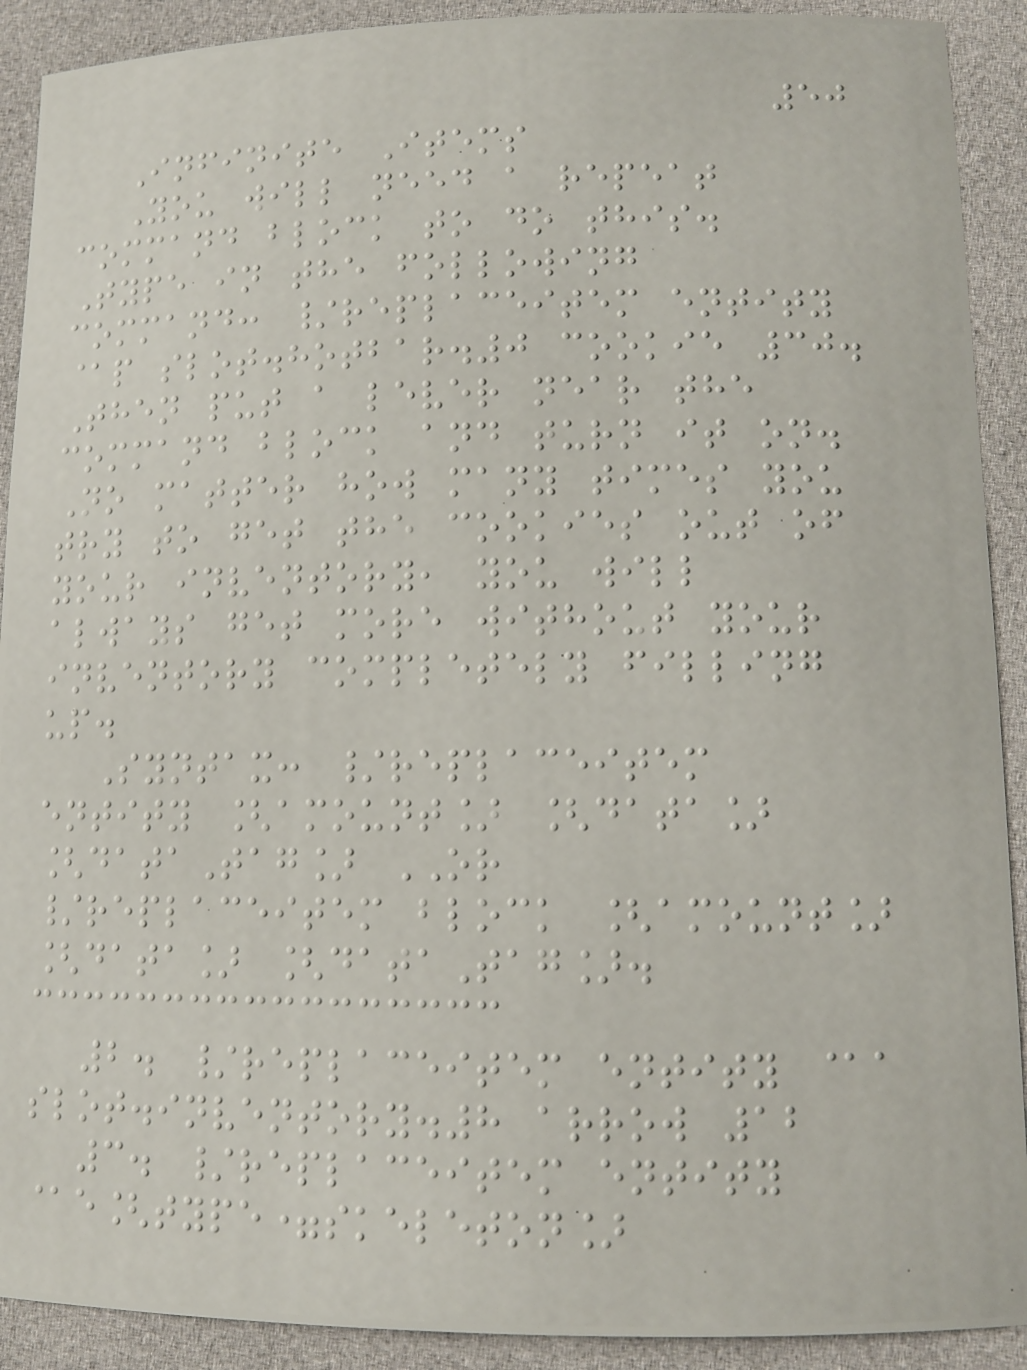50
Infinite Items
You will need a repeat
command block to do this.
Type in the following
command: /replaceitem entity
@p slot.hotbar.0 cookie 30.
Then put a lever near the
command block and turn it on.
No matter how many times you
try to get the cookies out of
your inventory, you will
always get more without your
inventory completely filling
up.
Syntax: /replaceitem
entity [amount] [data]
[dataTag] OR
/replaceitem block [amount]
[data] [dataTag].
2. /replaceitem entity @a
slot.inventory.8 arrow 12
3. /replaceitem entity
@e[type=skeleton]
